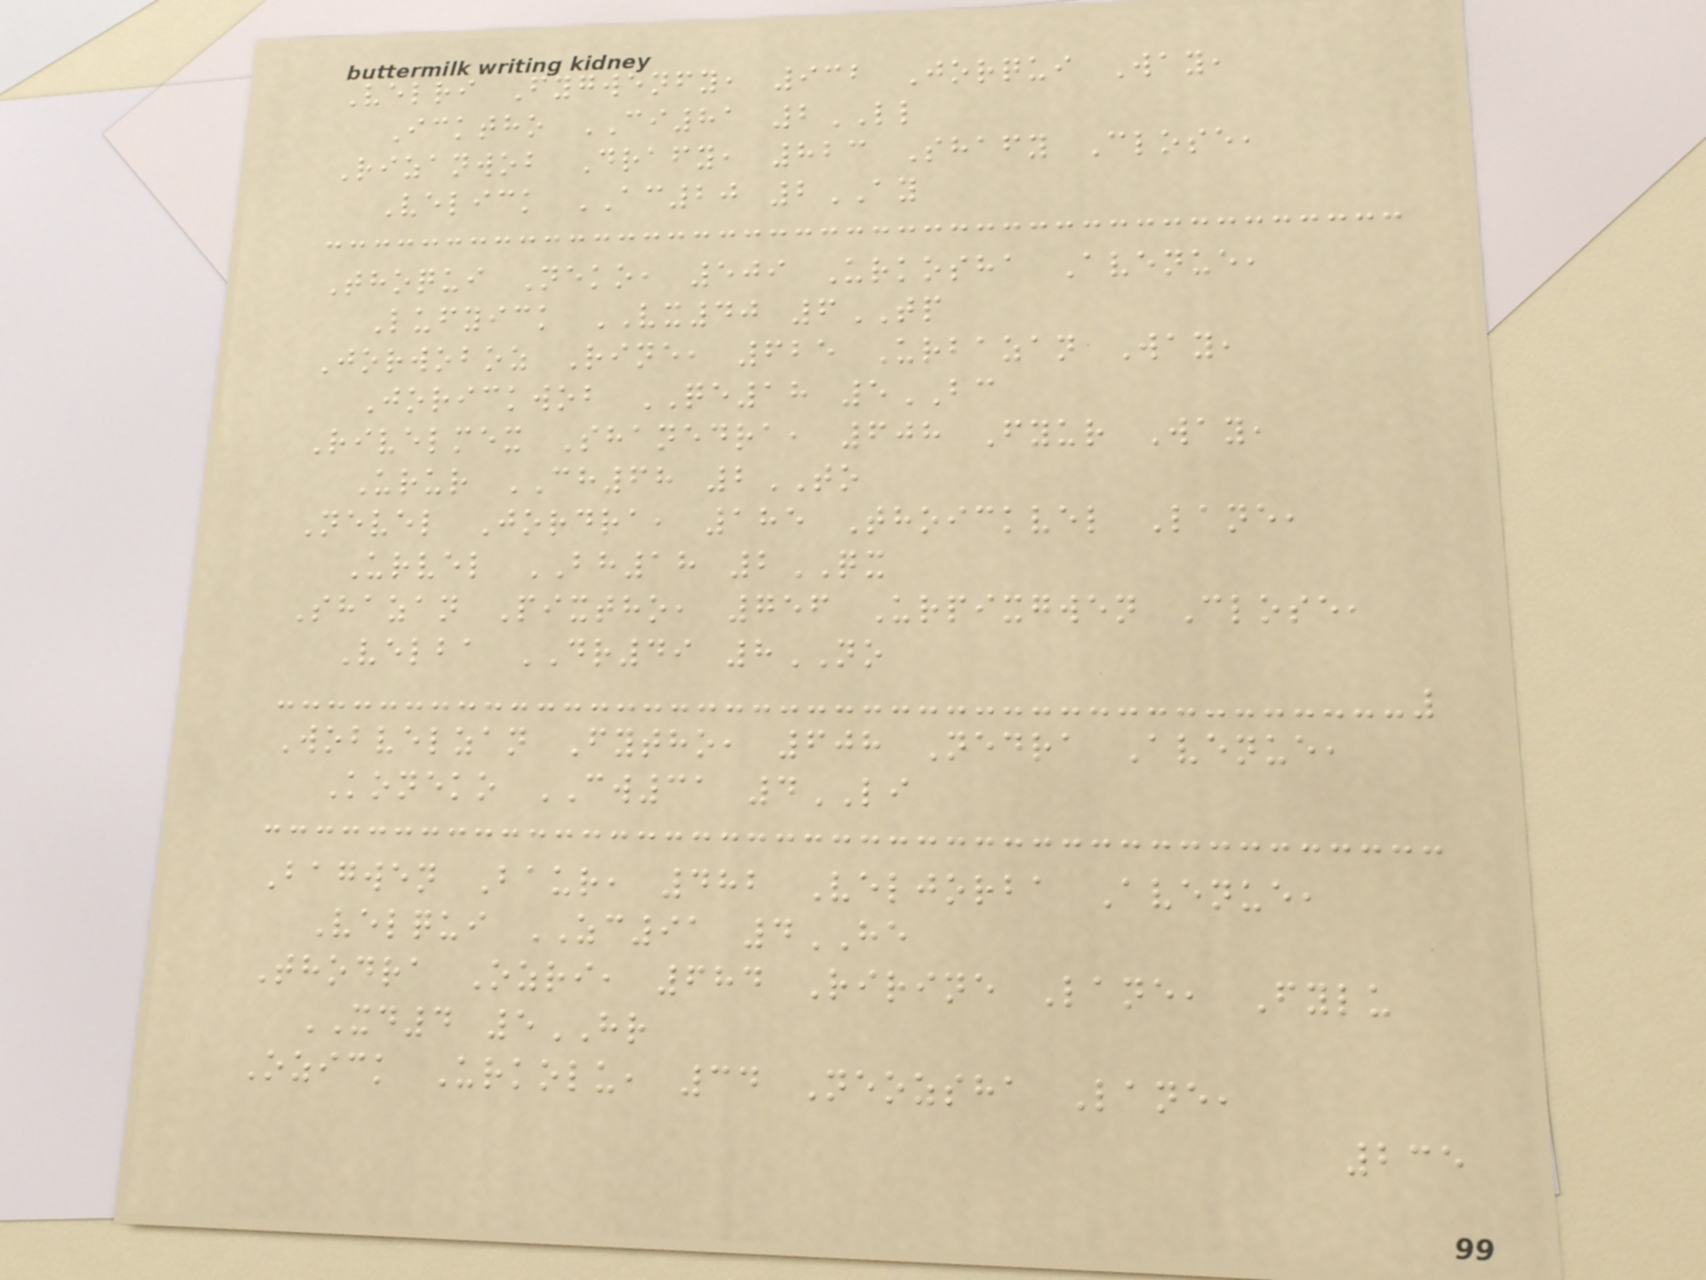Velri Fygwenfy, 932 Jorqui Way,
Icktho CI81 2LL
Rizanwob Drafy, 823 Shafy Close,
Velick AC20 2AY
Thoqui Neko, 509 Urkosha Avenue,
Lufyick VX40 6TP
Jorwoboz Rine, 625 Urbazan Way,
Jorickwob QE18 5BC
Rivelmex Shanedra, 608 Fyur Way,
Urur CH68 2TO
Nevel Jordra, 185 Thoickvel Lane,
Urvel BH18 2QX
Shazan Pixtho, 756 Urpixgwen Close,
Velba DR49 8NO
Wobvelzan Fytho, 608 Nedra Avenue,
Koneko CW31 4LI
Bagwen Baur, 482 Veljorba Avenue,
Velqui ZC91 4HE
Thodra Ozri, 684 Ririne Lane, Fylu
XD4 5HR
Ozick Urkolu, 34 Neozsha Lane,
235
